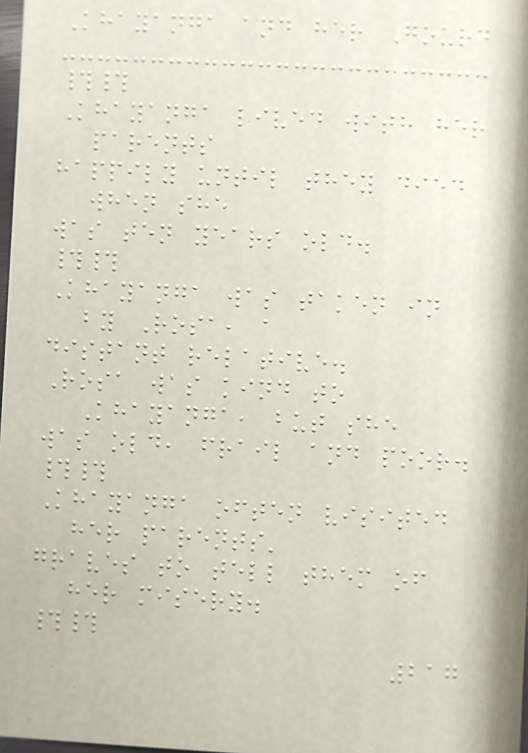Khayanga and her Gourd
##
Khayanga lived with her
parents
happily until they died
when she
was ten years old.
##
Khayanga was taken in
by Rosa, a
distant relative.
Rosa was kind to
Khayanga, but she
was old, frail and poor.
##
Khayanga often visited
her parents'
graves to tell them of
her misery.
##
217
